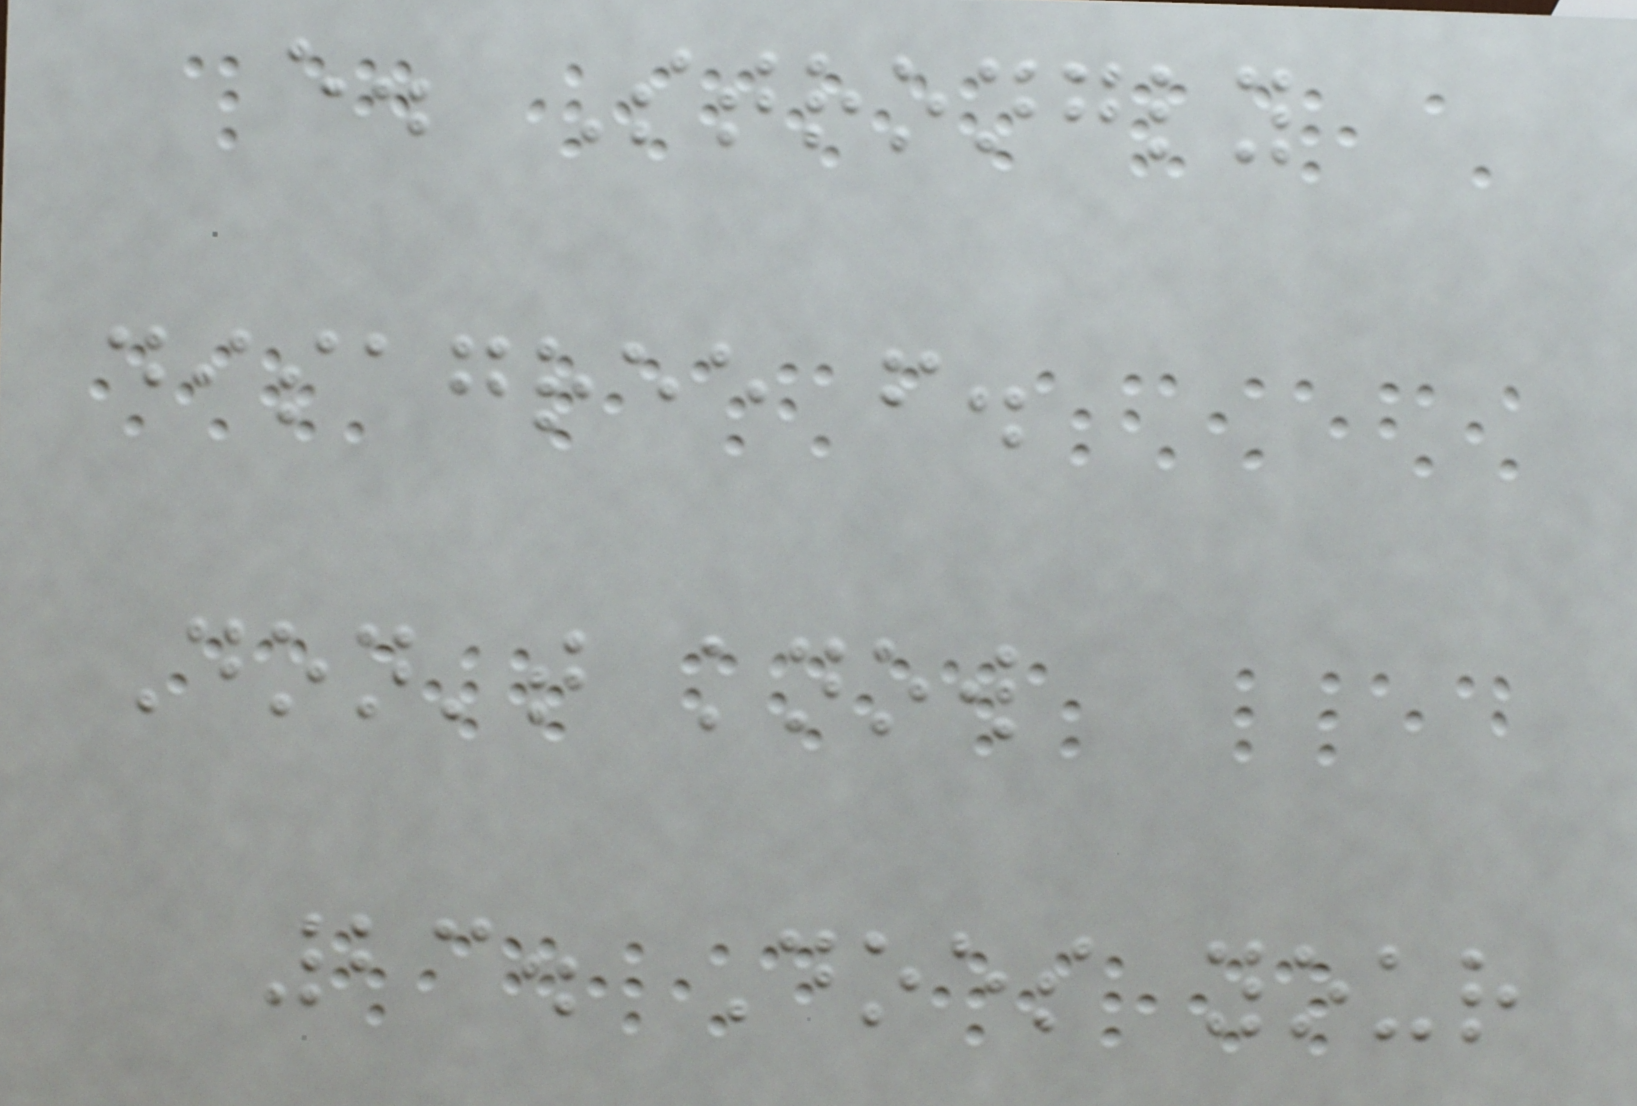e. Strongly
disagree f.
Don't know
23. Does your
